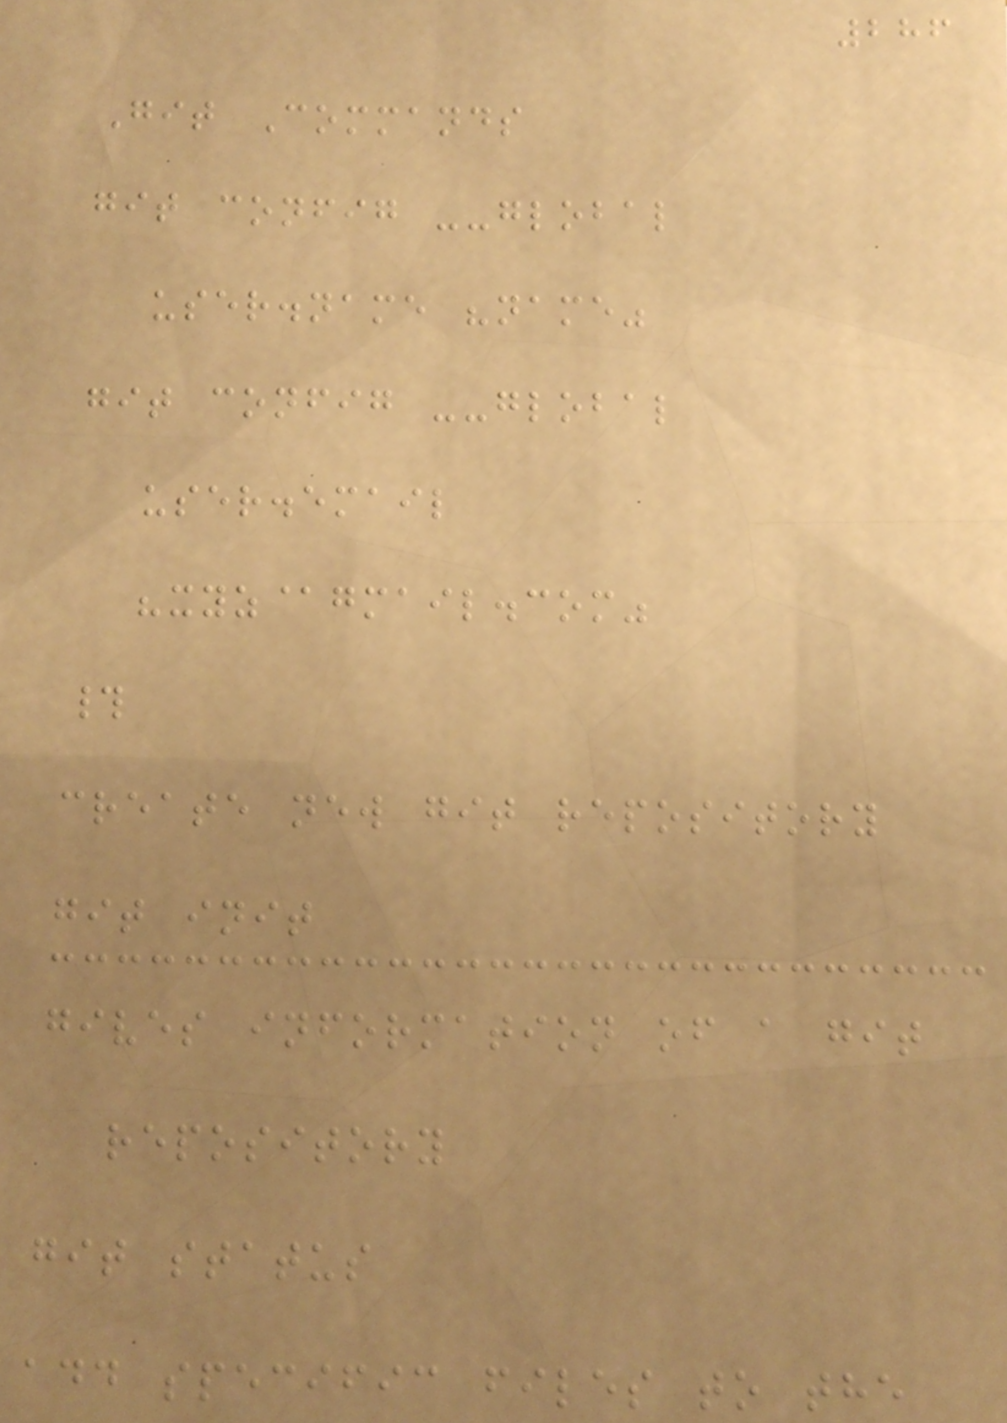286
Git Commands
git config --global
user.name "name"
git config --global
user.email
"xyz@gmail.com"
#
create new git repository
git init
gives information of a git
repository
git status
add specific files to the
